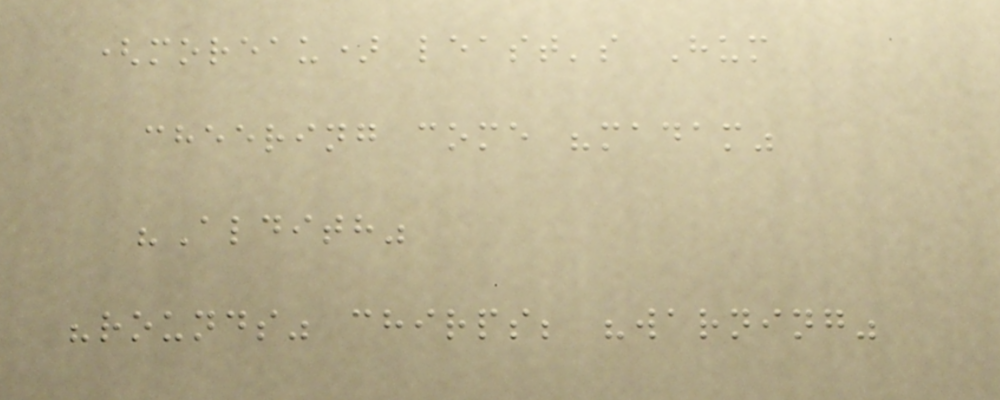(moreau) least's Hum
cheering come "madam"
"Aldith"
"rounds" chirps; "warning"
